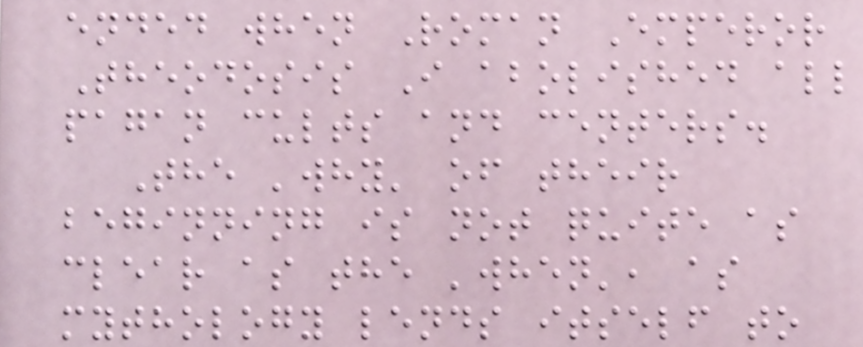ended when Roman Emperor
Theodosis I abolished all
pagan cults and centers.
The 'why' of their
beginning is not quite as
clear as the 'when', as
mythology lends itself to
